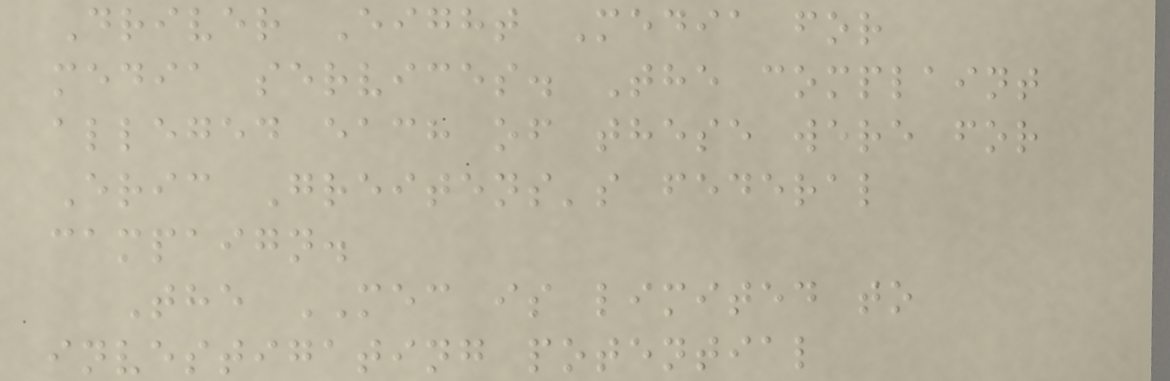Driver Eight Media for
media services. The complaint
alleged each of these were for
Eric Greitens's federal
campaign.
The MEC is limited to
investigating potential
